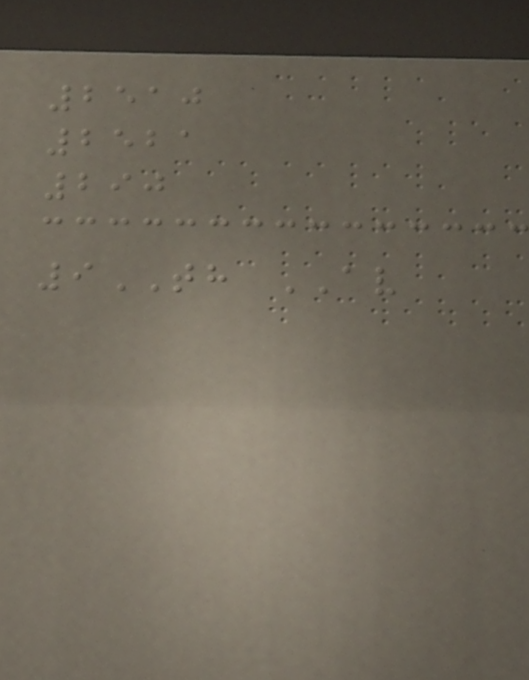2510
2521
290
9TH AV
